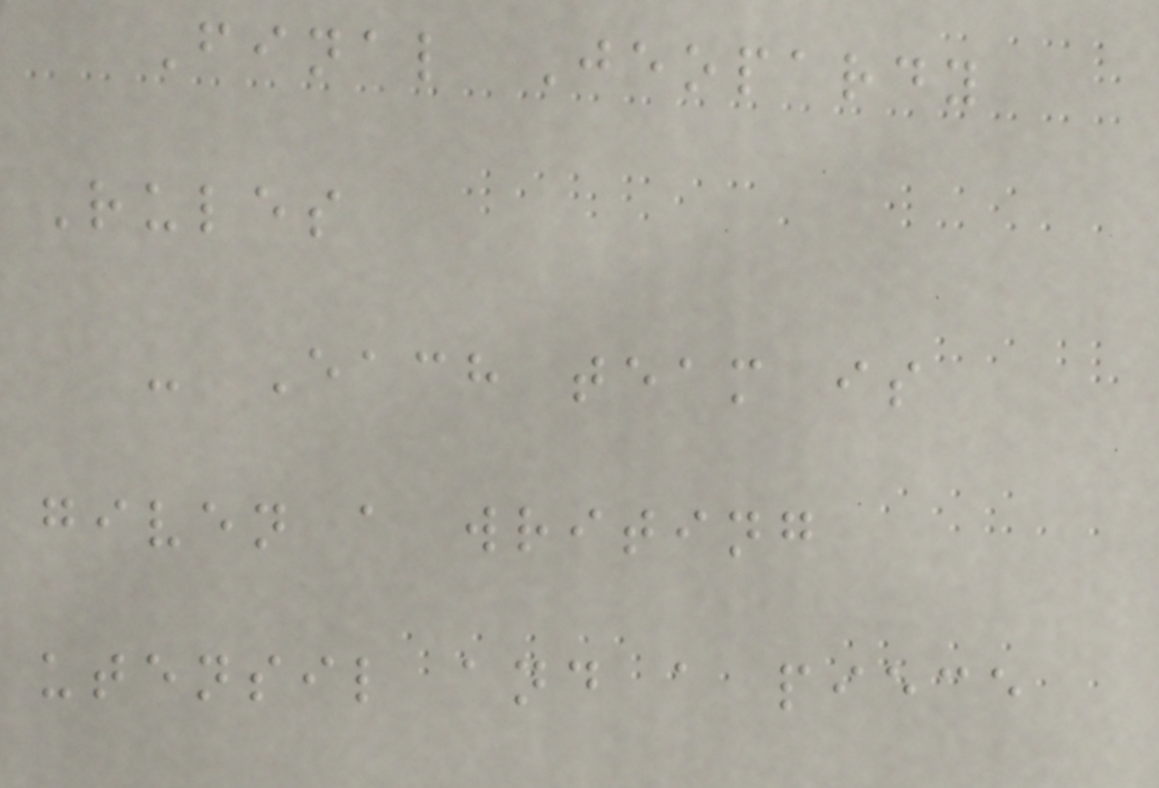Final Jeopardy
Rules
- Each team is
given a writing
utensil and a piece
